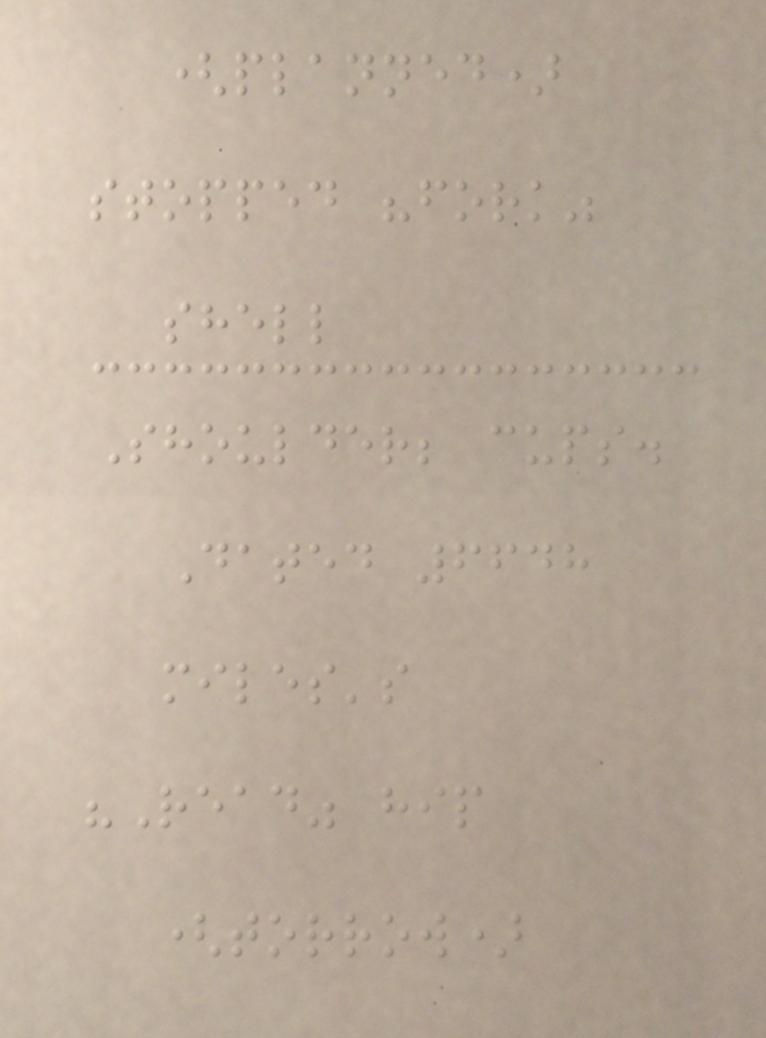(planned)
stopped "fork"
shell
Shoulder; cups.
Dated 6648
miles's
"Read" hip
(torrow)
